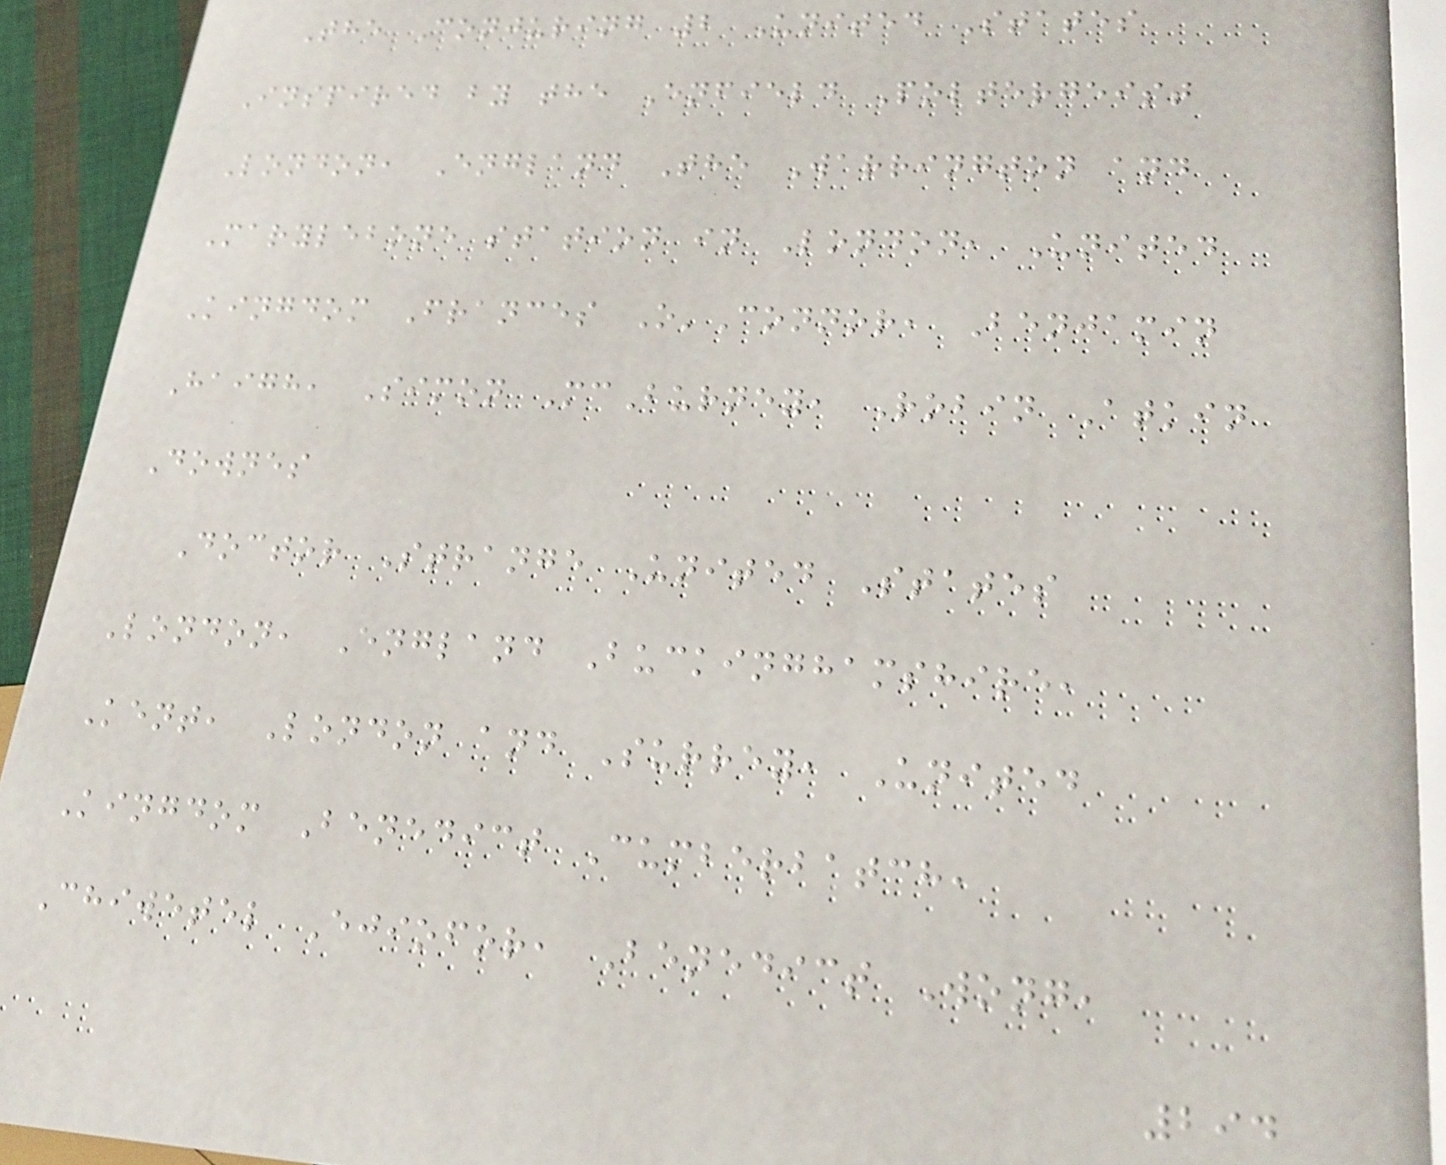The Conjuring 2 United States
Inspired by the Enfield Poltergeist
London, England The Warrington and
Marylebone station in London, United
Kingdom Frances O'Connor, Benjamin
Haigh, Simon McBurney, Robin Atkin
Downes
Doctor Strange United States
London, England Buckinghamshire,
Kent, London and Surrey, United
Kingdom Benedict Cumberbatch,
Chiwetel Ejiofor, Benedict Wong,
294
